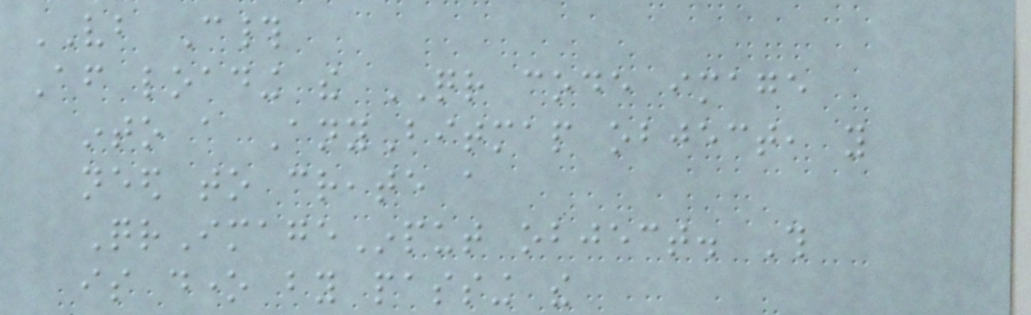VB C#
After loading the QR code image
into a AnyBitmap object, you
need to create a
QrImageInput object. This
is done by passing the
